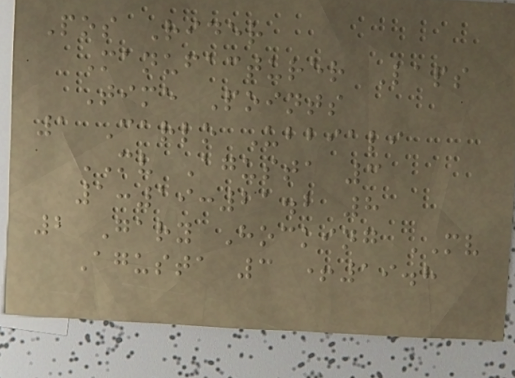Pos Rider
Manufacturer Laps
Time Points
1 Carlo Ubbiali
MV Agusta 3
1:19:21.2 8
2 Gary Hocking MV
Agusta 3 +19.8
